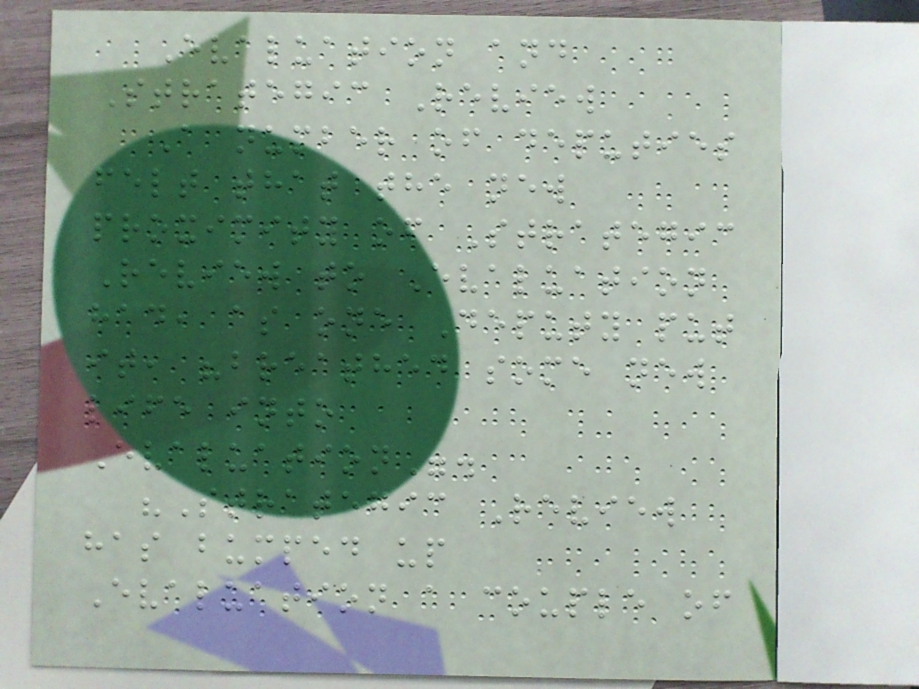Evaluation and
Strategic Review
A number of deputies
felt that the new
proximity of Strategic
Review to Evaluation
had, as one Deputy put
it, "breathed some new
life into
Evaluation".
"Strategic Review
has bumped up
Evaluation a couple of
